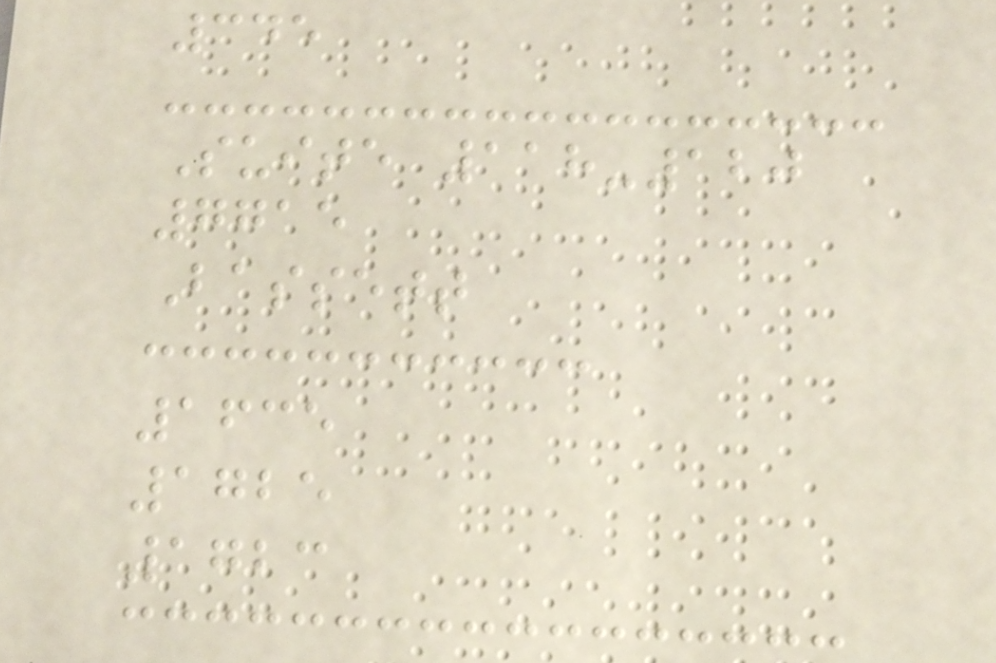345
Suite 118-120
7715
Bassett
1635
1725
1723
